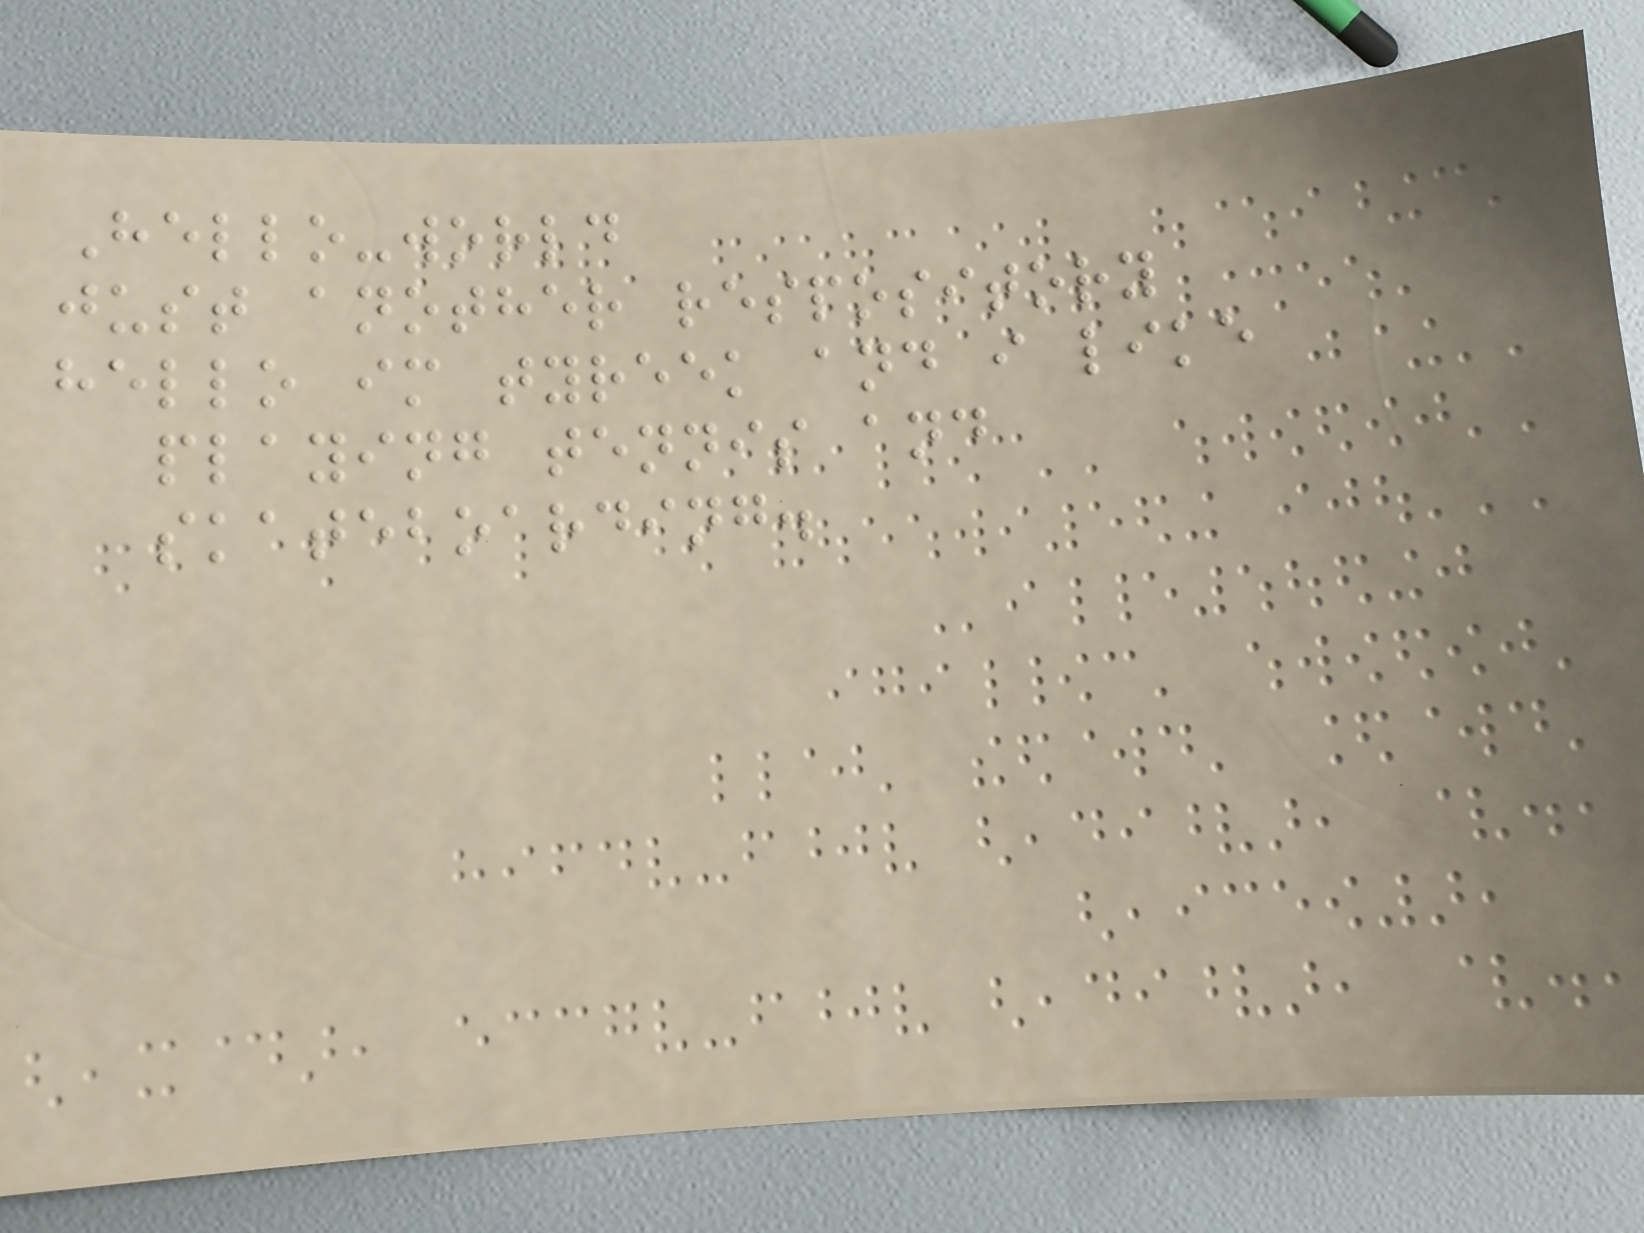Hello-world
just another respository
hello im tyreek and i like
playing tennis and
skateboarding.
